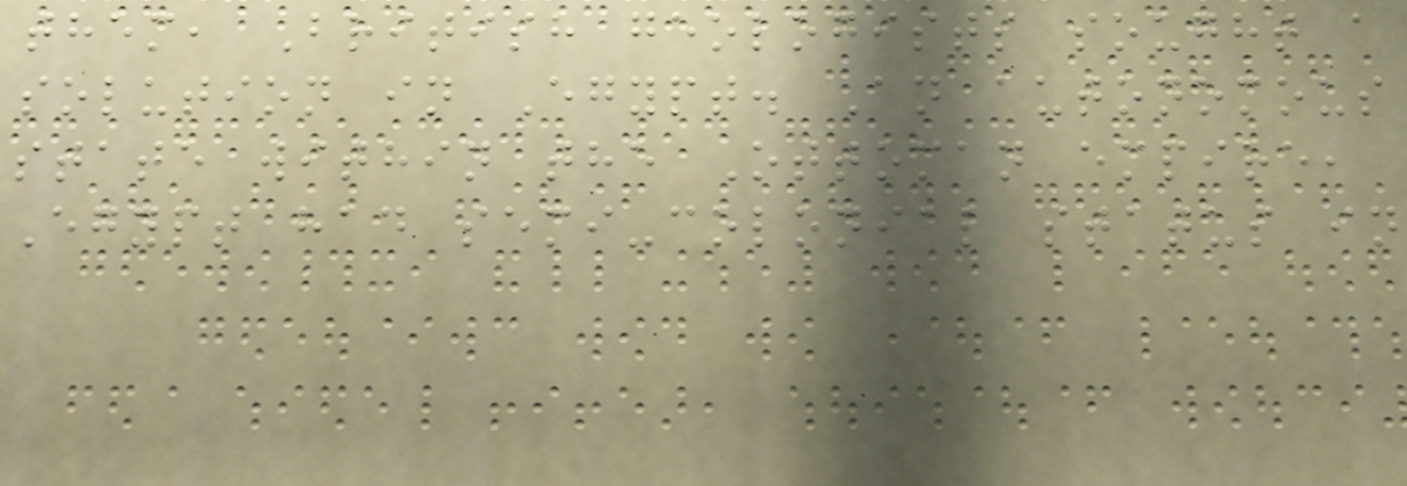them, British geologists sought a
solution in Egypt. An autonomous
state within the Ottoman empire,
Egypt had semi-colonial status in
